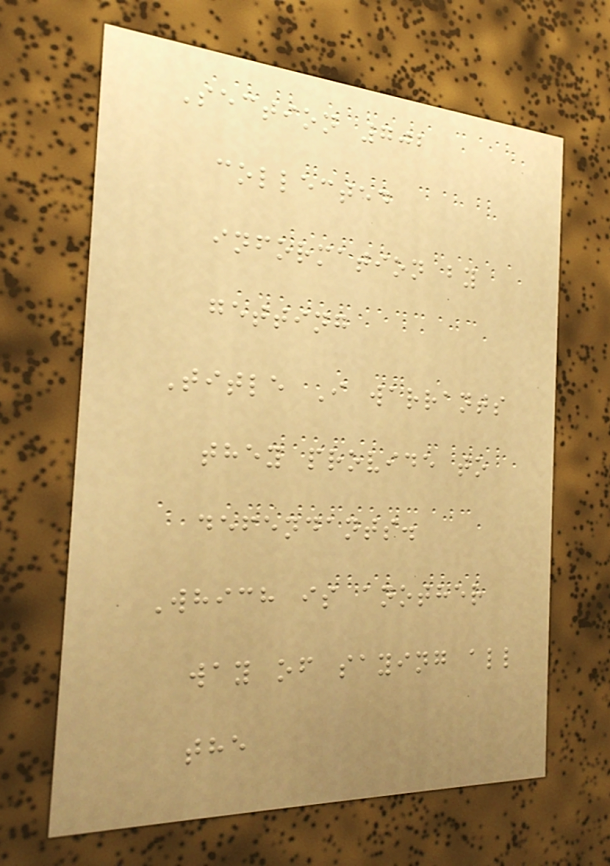Section 702
collected
information by
getting
Title I warrants
they provide to
defendants.
Which is another
way of saying all
the
